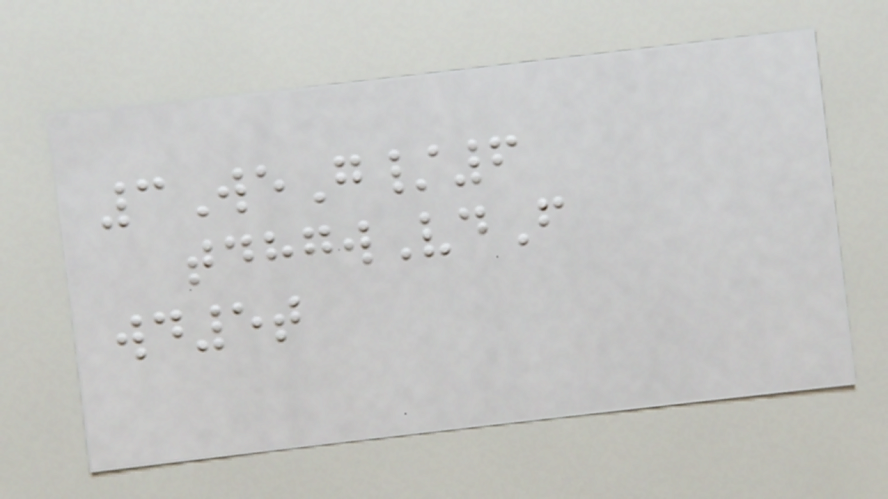3WeG/6
tdhgwVdF
wd5t
